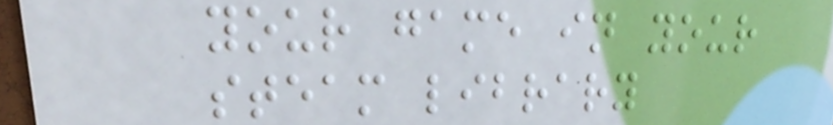your game in your
steam library
